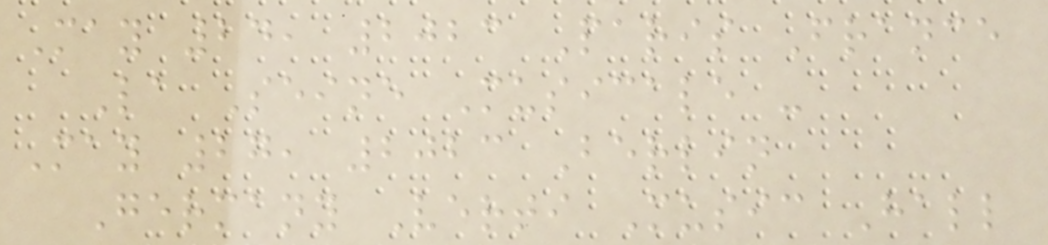May 24, 2023 Paris France
La Seine Musicale -
May 27, 2023 Berlin
Germany Verti Music Hall
